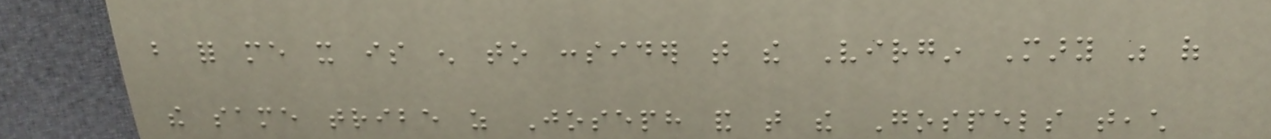but for me it is enough to consider that the Virgin Mary was of
the same tribe as Joseph and that the Gospels teach
